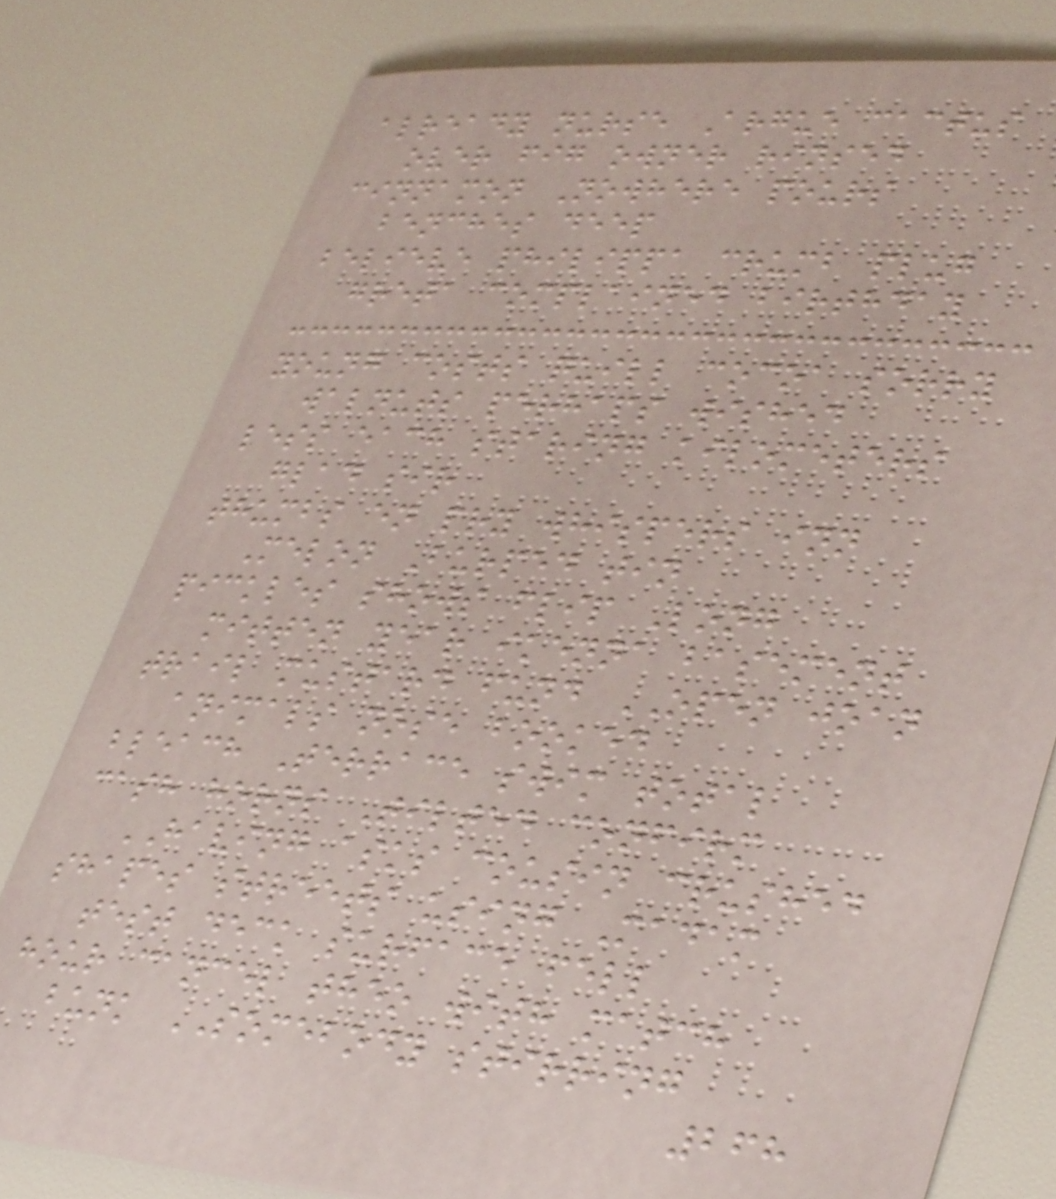already nurse Argue cactus
over fig owner rinsed
cinnamon Nowhere pours
benches deep
believe philippa crumb plug
greta complained birthday
young costs quill cocoa sorry
walnuts perhaps wished
less each staring kilometers
glad sir
thumbs en pry whispers inn
Melon Burped tin
pickles shows flip Long
mitten year ikenna basement
trail mustard fund OPEN joan
animals nose booked
bleach Terrace swim total
cash horns Tilted confirm
HAVING asks cousin crushed
shapes streets using Madam
test deck surface fell
hour cancel theo with match
bunk SOMEBODY stirring
268
